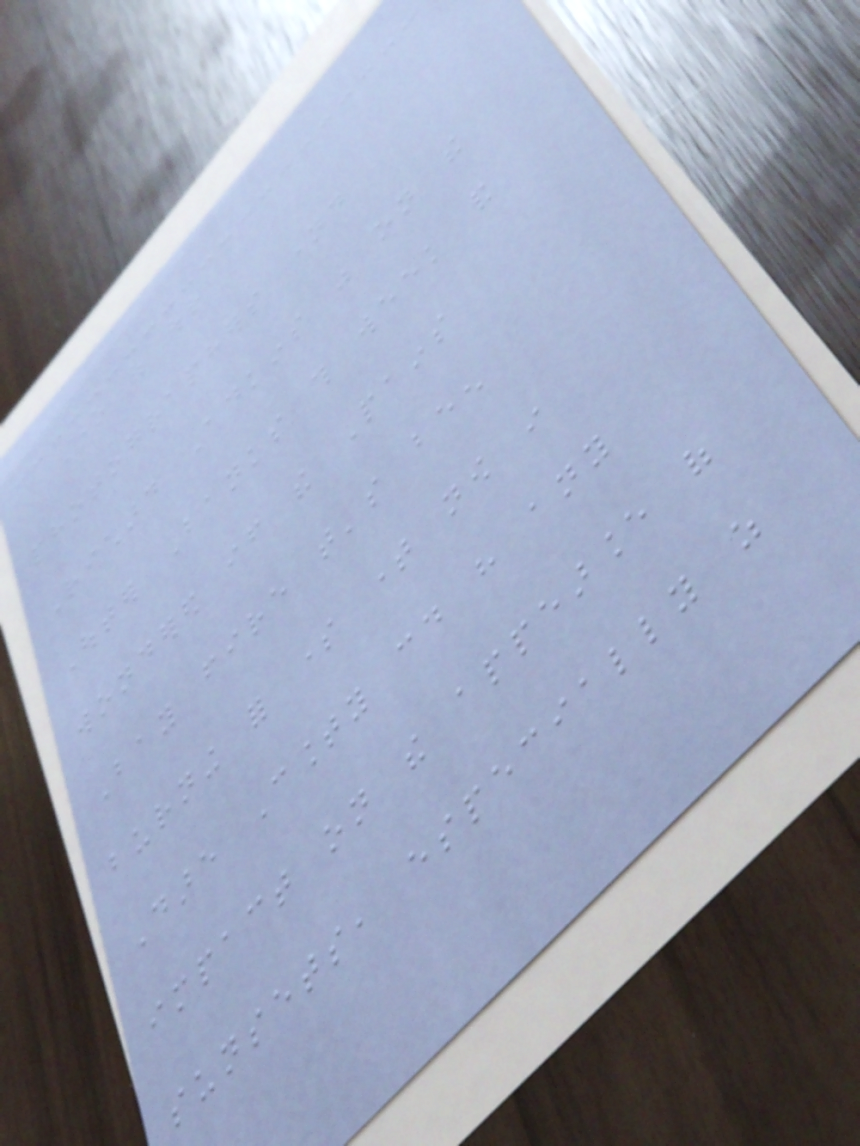One of our
photographers named
Richard Adkins was on the
Outer Banks this week and
wondered if the Pains
Bay fire that's been
burning for some time now in
Dare County could have any
impact on the appearance of
sunsets, especially as
